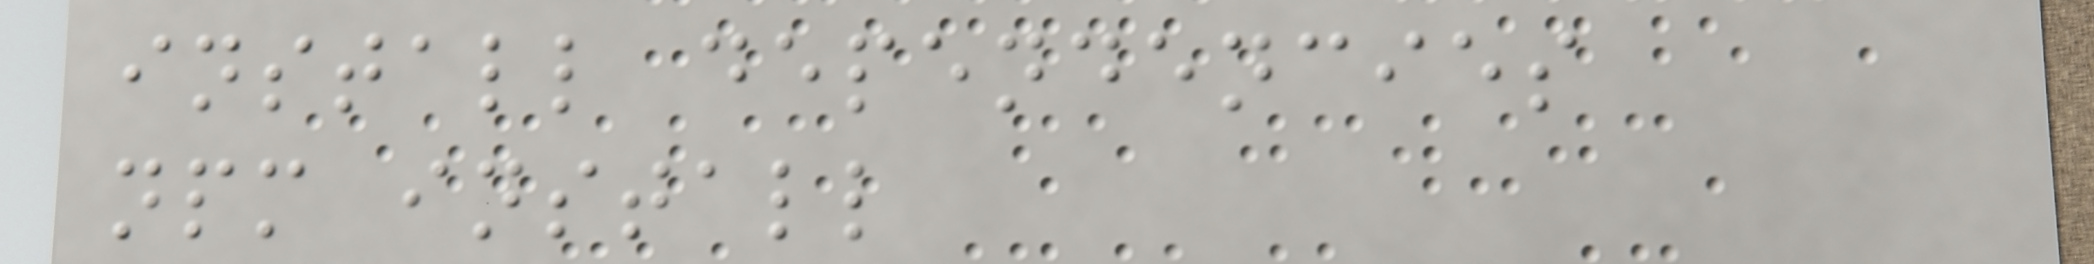install dependencies
npm install
